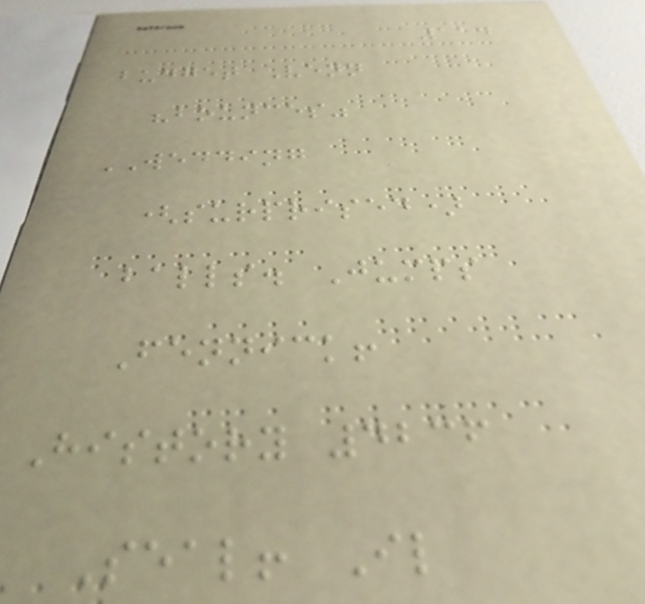114
budget Venn
"bounces"
WEDDING
(surprised)
balls. Jumps
Fennick!
History 4236
Seal! Il
